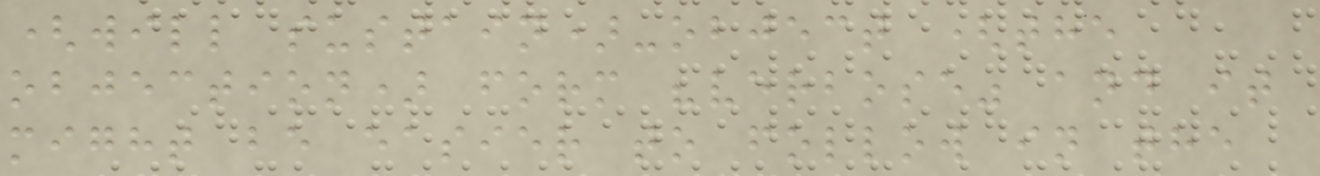(will sustain)-object (the
objection) form "verbose" and it
might be easier to follow in the
